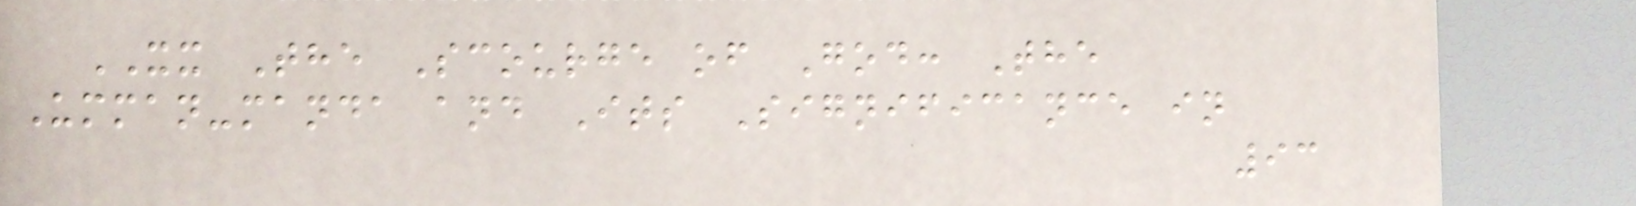XX The Scourge of God: The
Umman-manda and Its Significance in
93
